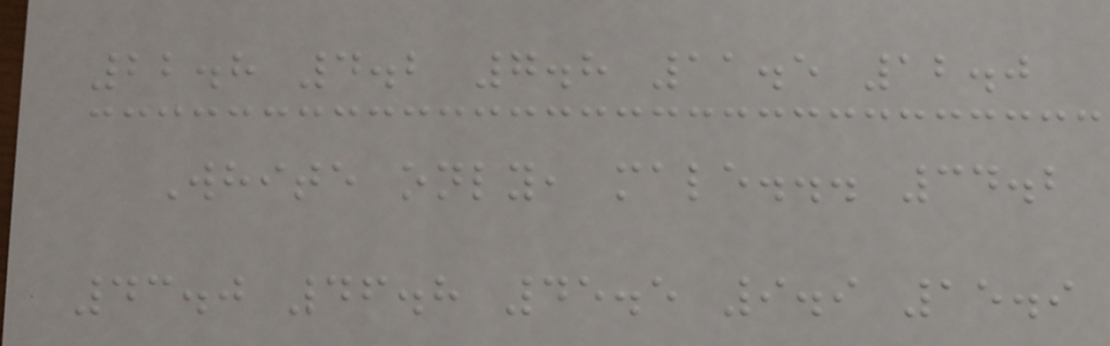22.8 4.2 7.8 11.5 12.0
White only, male... 34.2
43.0 46.8 45.5 9.9 15.9
